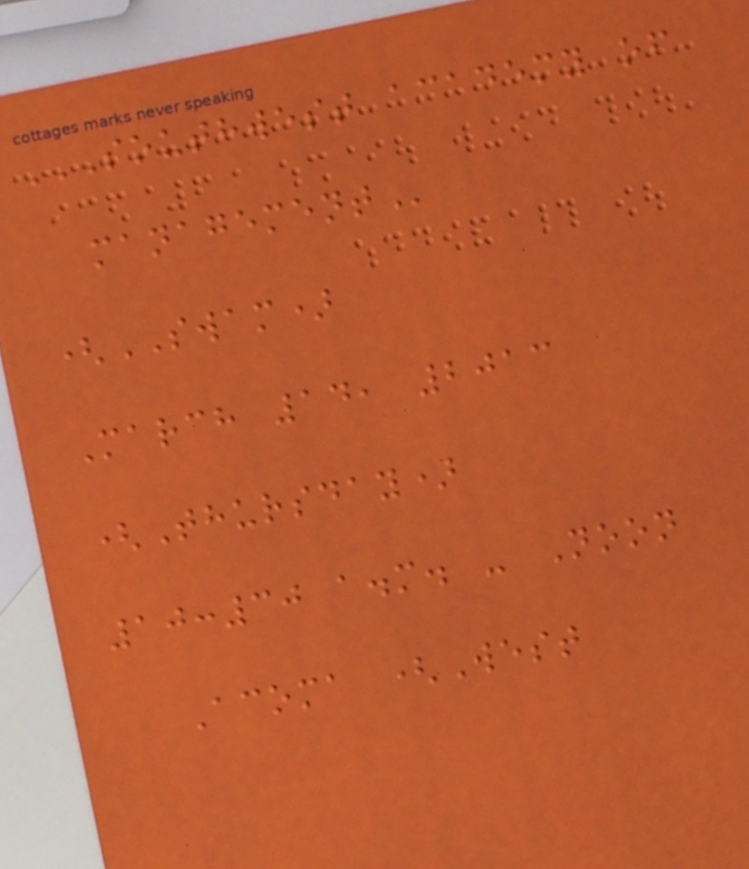SOUTHWEST ACADEMY OF
MANAGEMENT
(SWAM)
March 14, 2013
(Thursday)
10:30 a.m. - Noon
Acoma (West
